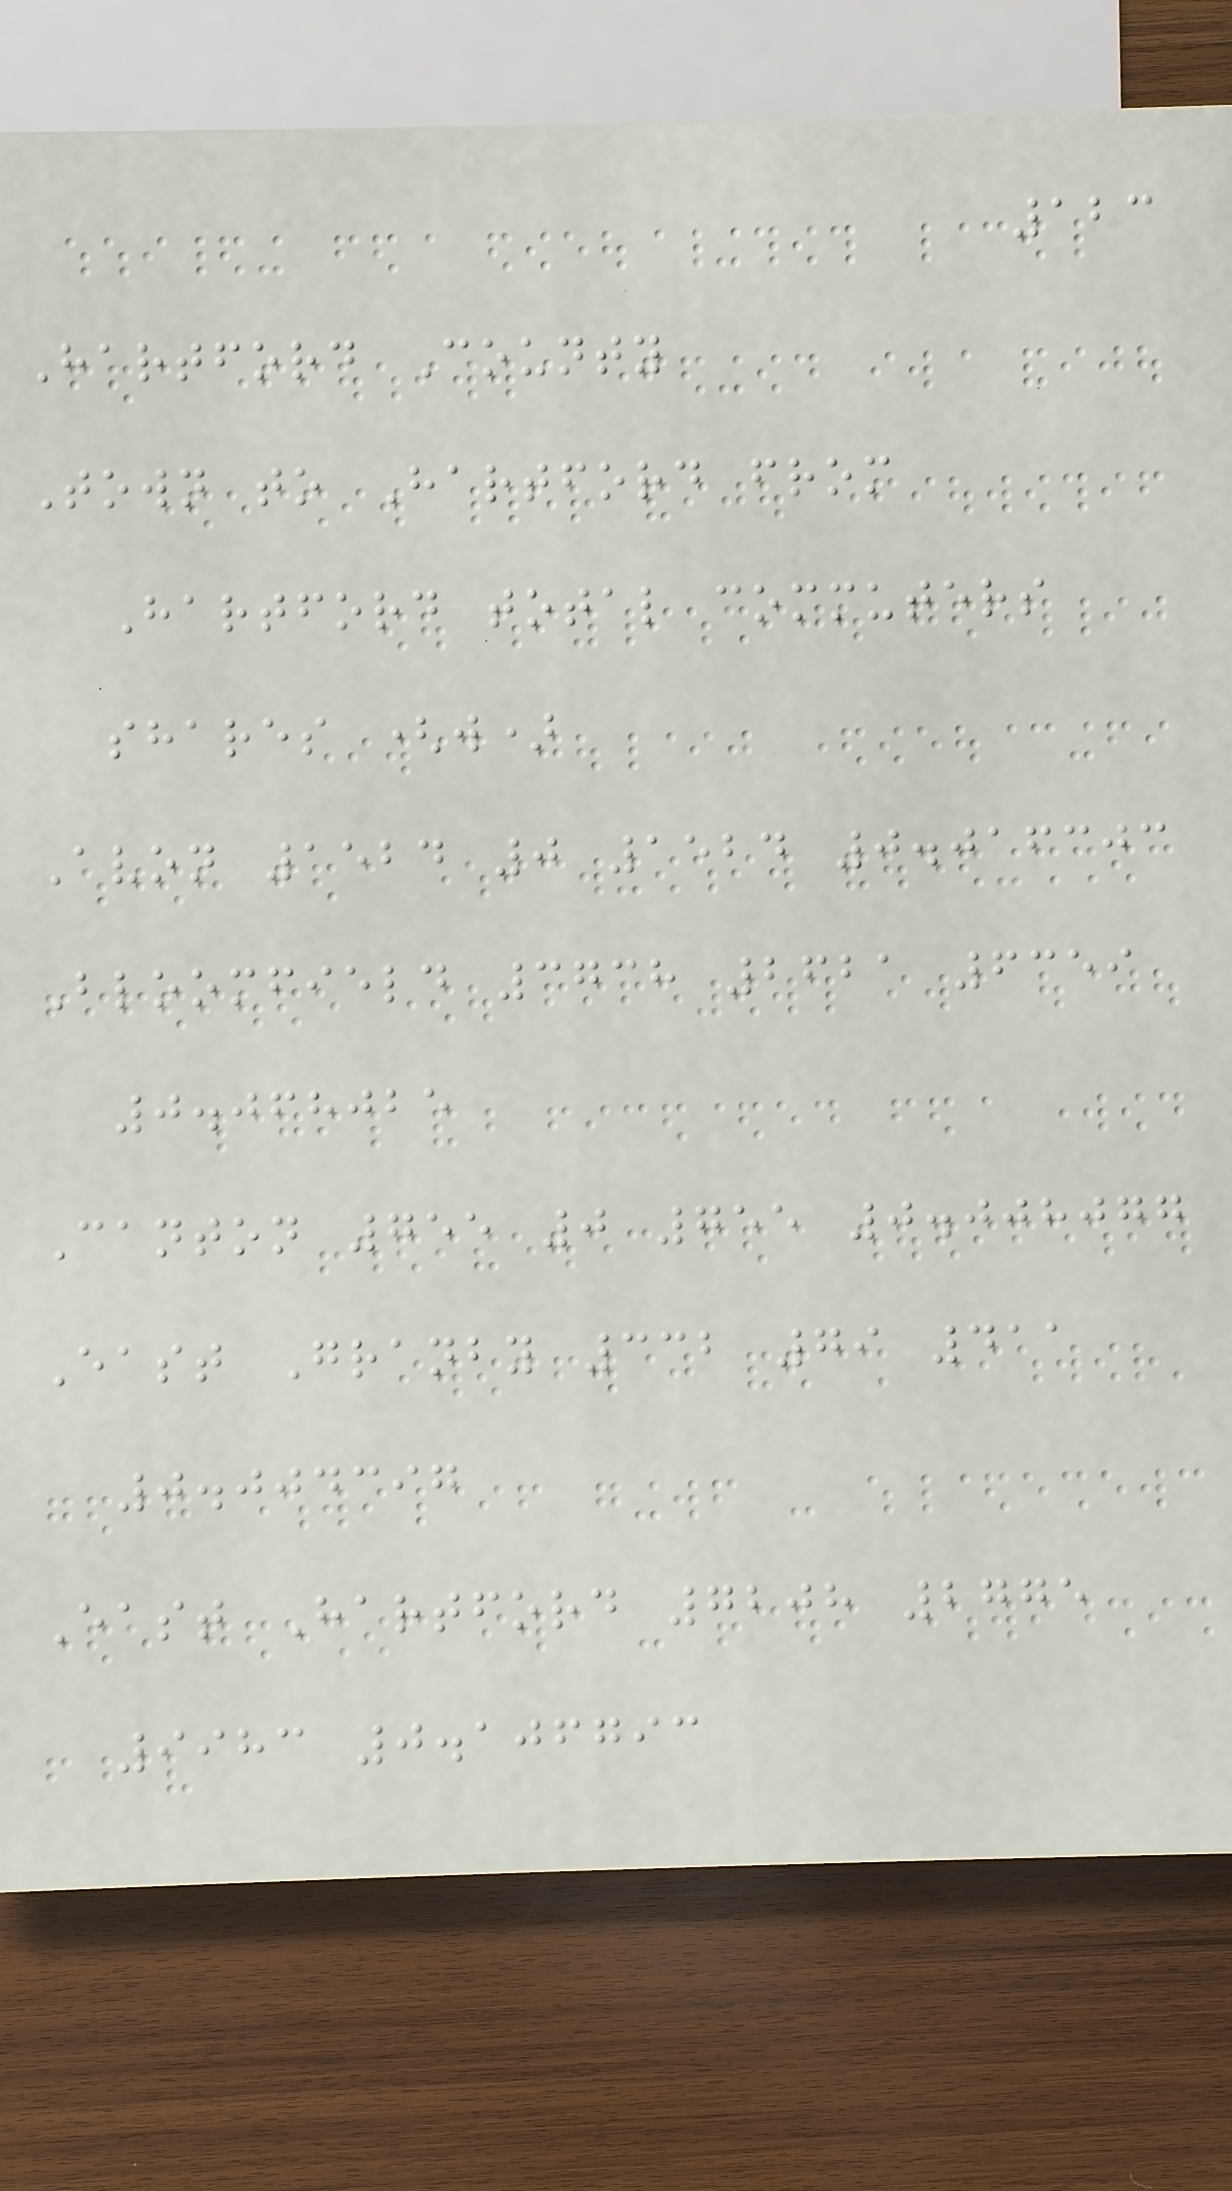123
Hartford County
Town to Hartford from
Hartford total commuters
shares (w)
Avon 1524 0 1524 0.016303
Bloomfield 3738 2621 6359
0.068025
Canton 755 0 755 0.008077
East Granby 332 79 411
0.004397
East Hartford 7208 2775
9983 0.106793
